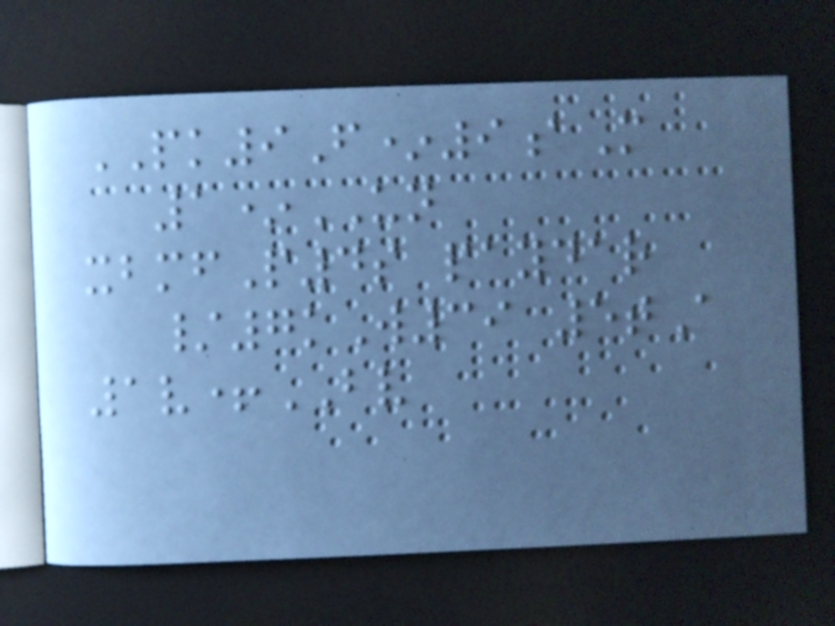PK9F*9aM
1*UN
xbmfP4s paydar
/7kW39 5tA
1v+BV
